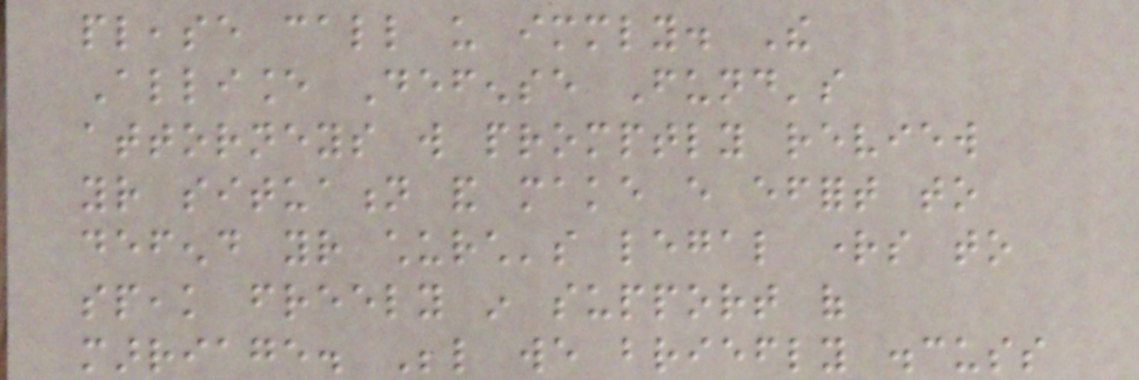please call us immediately. The
Alliance Defense Fund's
attorneys will promptly review
your situation and make every effort to
defend your church's legal rights to
speak freely in support of
marriage. Below we briefly discuss
